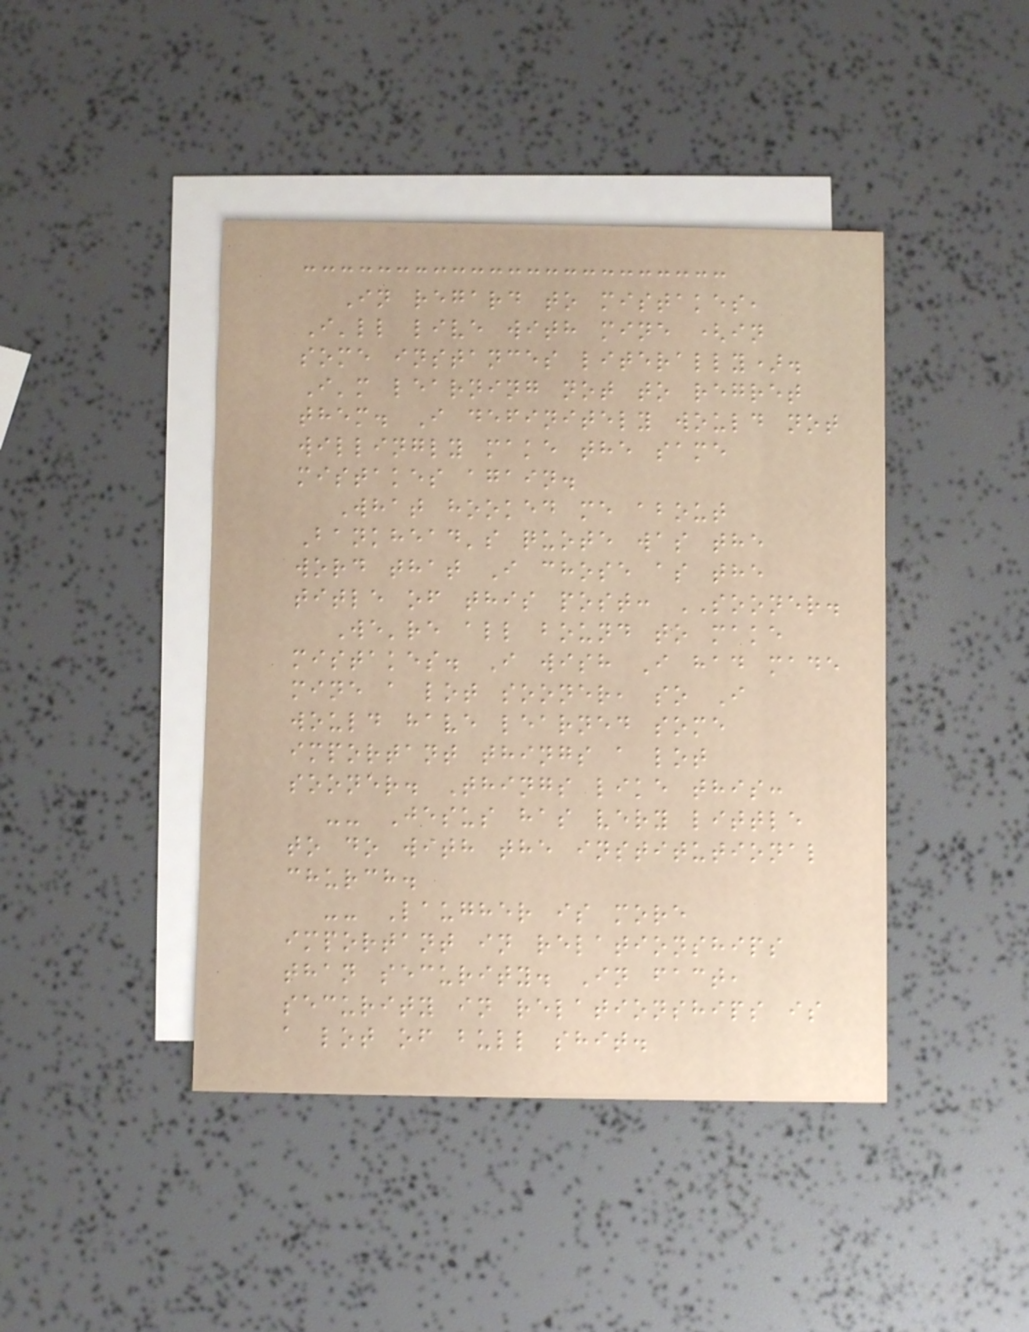In regard to mistakes,
I'll live with mine (in
some instances literally).
I'm learning not to regret
them. I definitely would not
willingly make the same
mistakes again.
What hooked me about
Bankhead's quote was the
word that I chose as the
title of this post: SOONER.
We're all bound to make
mistakes. I wish I had made
mine a lot sooner, so I
would have learned some
important things a lot
sooner. Things like this:
-- Jesus has very little
to do with the institutional
church.
-- Laugher is more
important in relationships
than security. In fact,
security in relationships is
a lot of bull shit.
